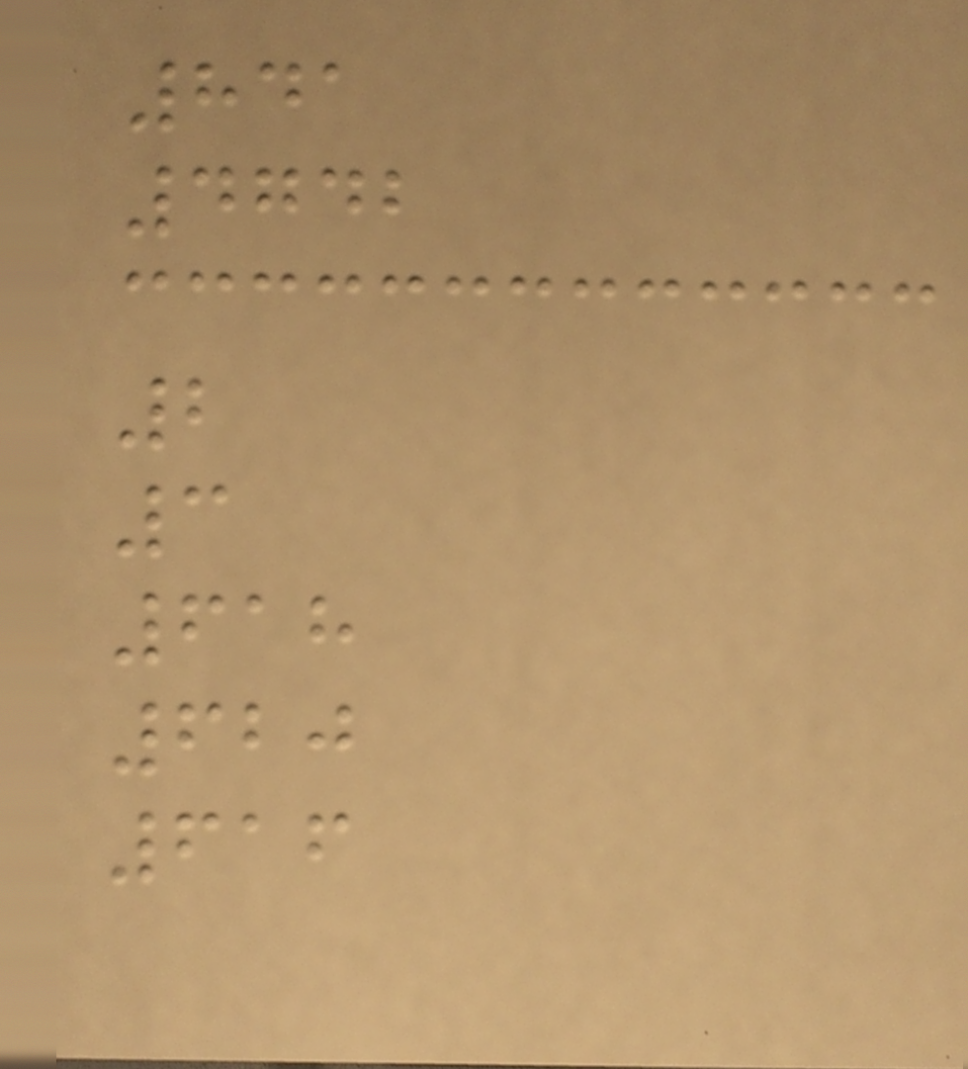841
4742
2
3
618
620
616
